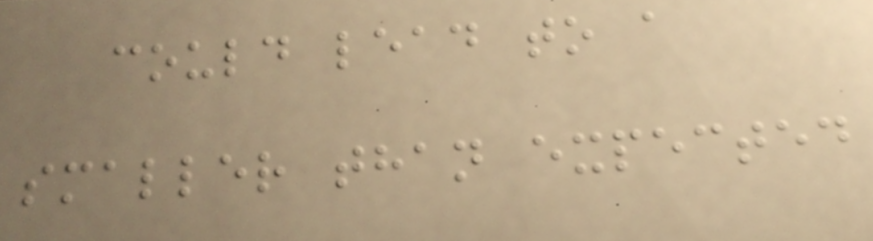could lead to a
smaller than expected
